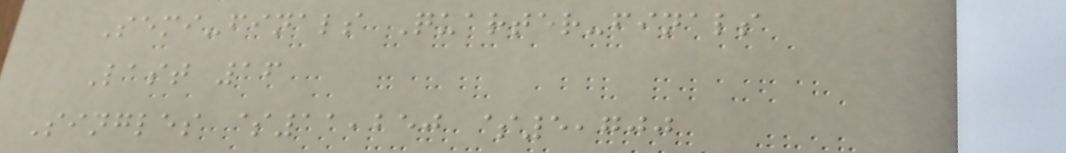Semi-finals Quarter-finals
Last 16
Singles $11,250 $5,700
